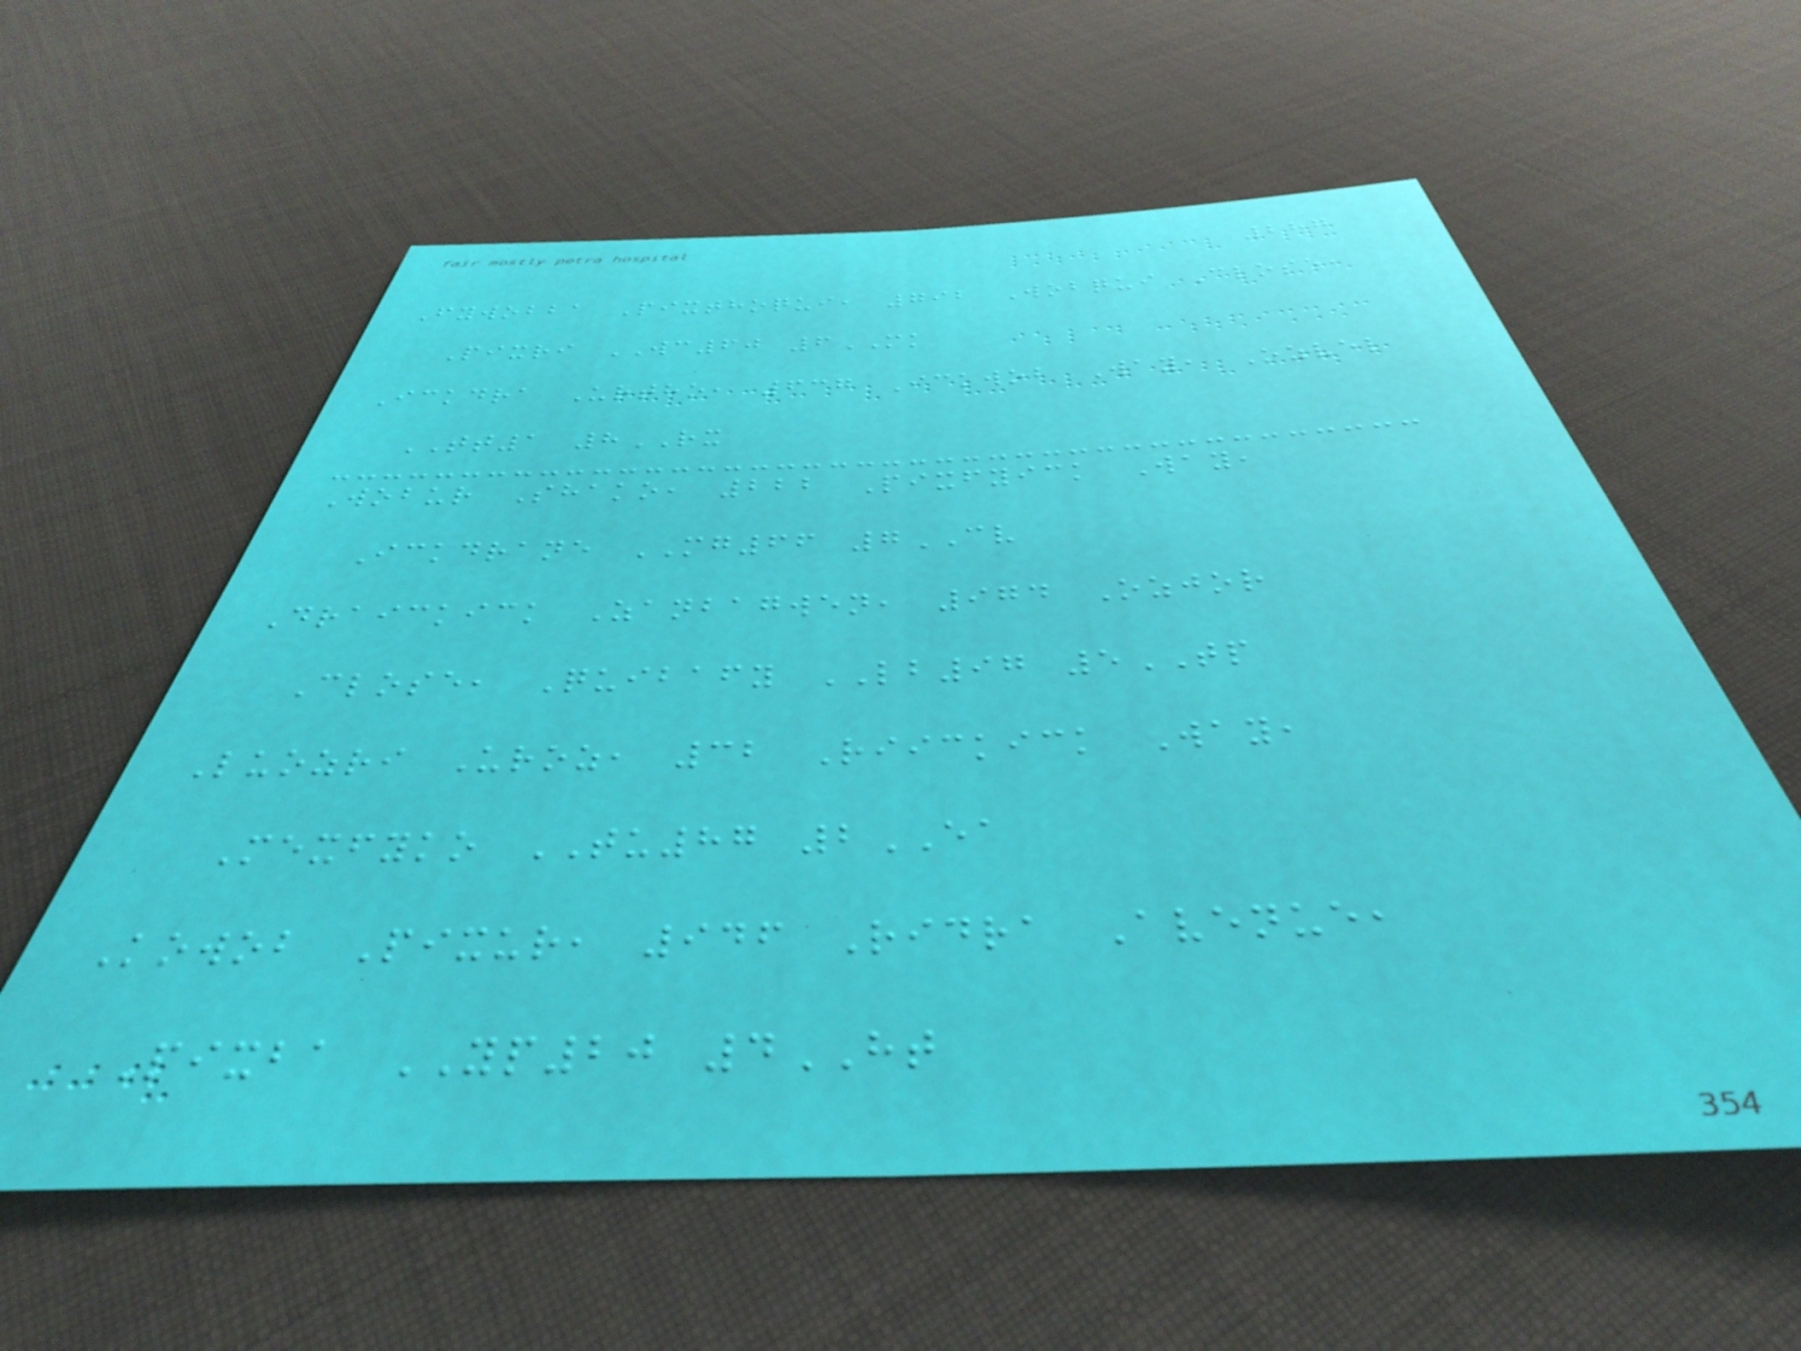287
Fywobba Pixthoqui, 792 Wobqui Close,
Pixri WC60 6MK
Ickdra Urtho, 637 Ickwob Way, Ozvel
TT1 8RX
Wobur Shako, 222 Pixfyick Way,
Ickdrane MG66 7CV
Draickick Zanbagwen, 974 Ozjor
Close, Quibafy LB97 5TP
Luozri Uroz, 32 Riickick Way,
Mexfyko TU87 2EA
Kowob Pixur, 946 Ridra Avenue,
Pixba YP20 4HT
